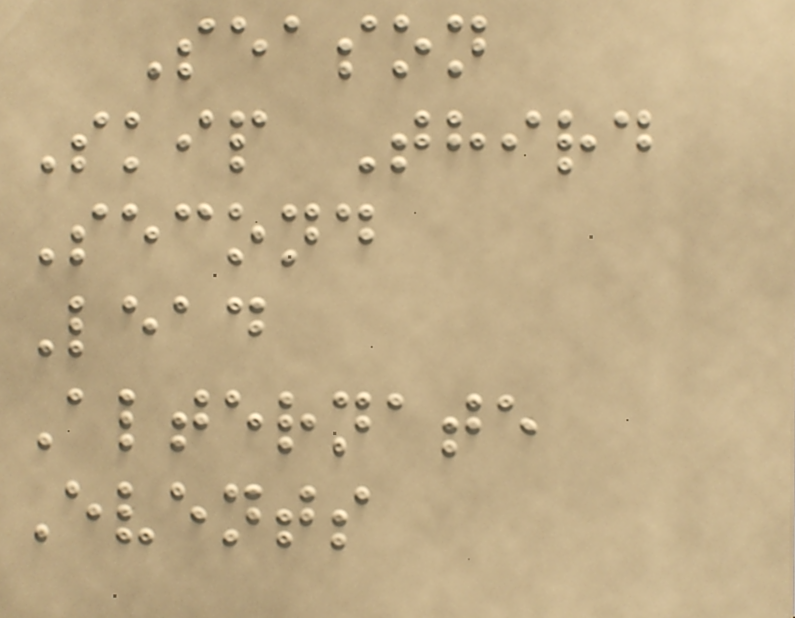Season
Skip Third
Second
Lead
Alternate
Events
